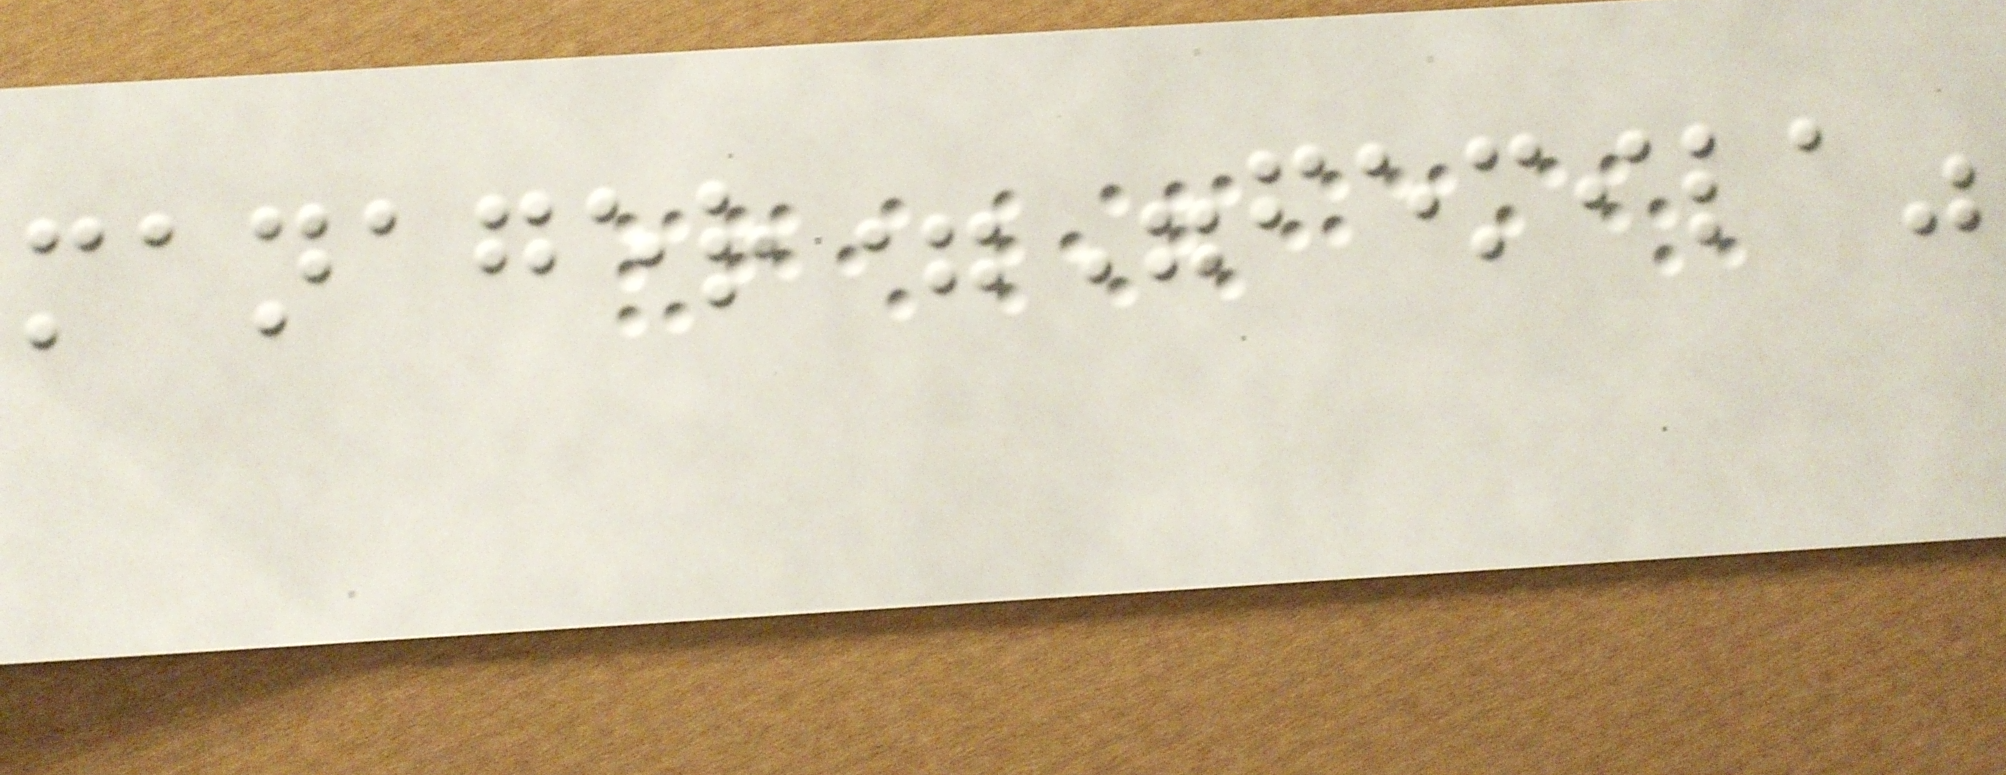manager="femila"
